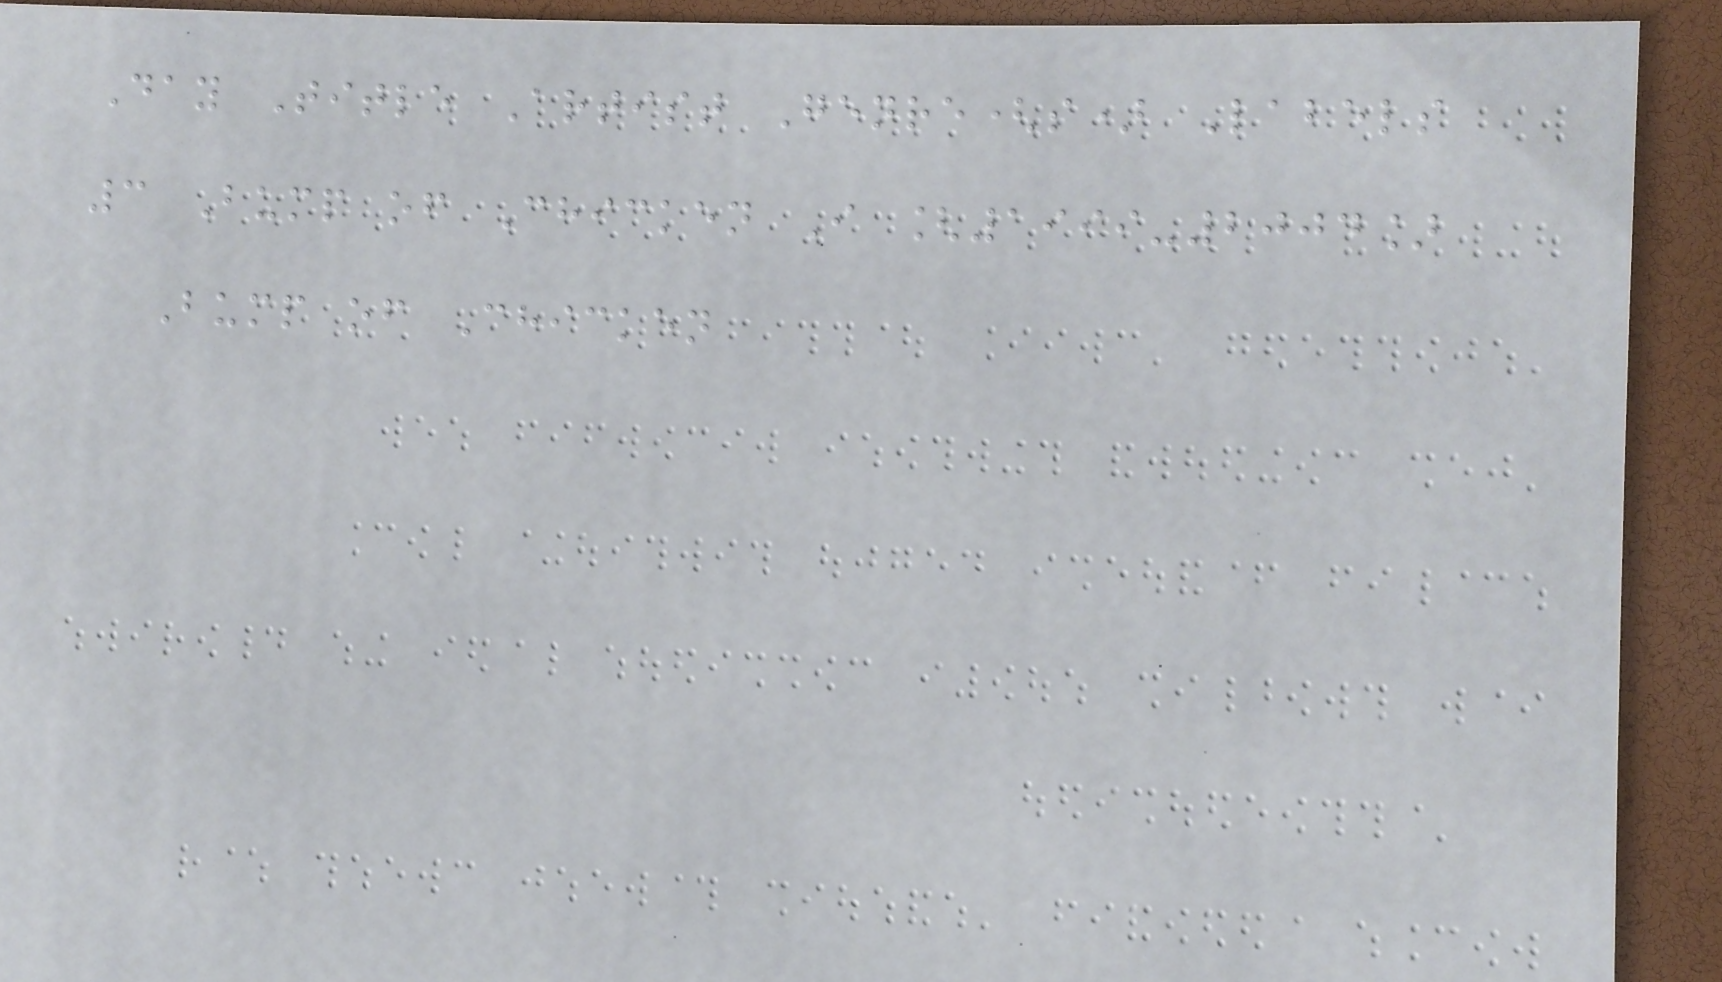Day Title Artist Genre(s) Labels
3 Bump of Chicken I [1999-2004]
Bump of Chicken
